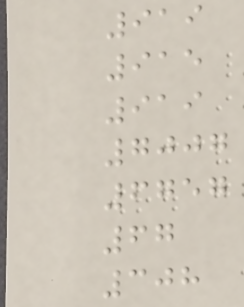919
915
919
7007
6757
67
308
